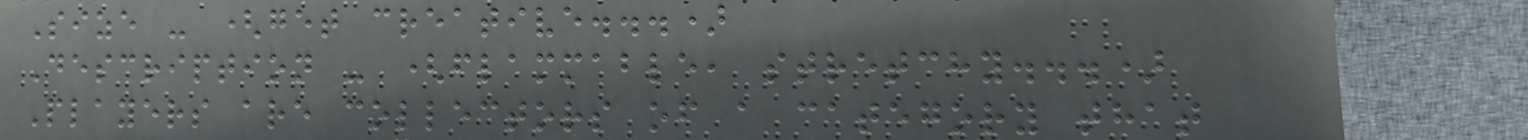Size - (get creative...)
Description - (flammable, stretchy...)
Players are collectors of a category that
